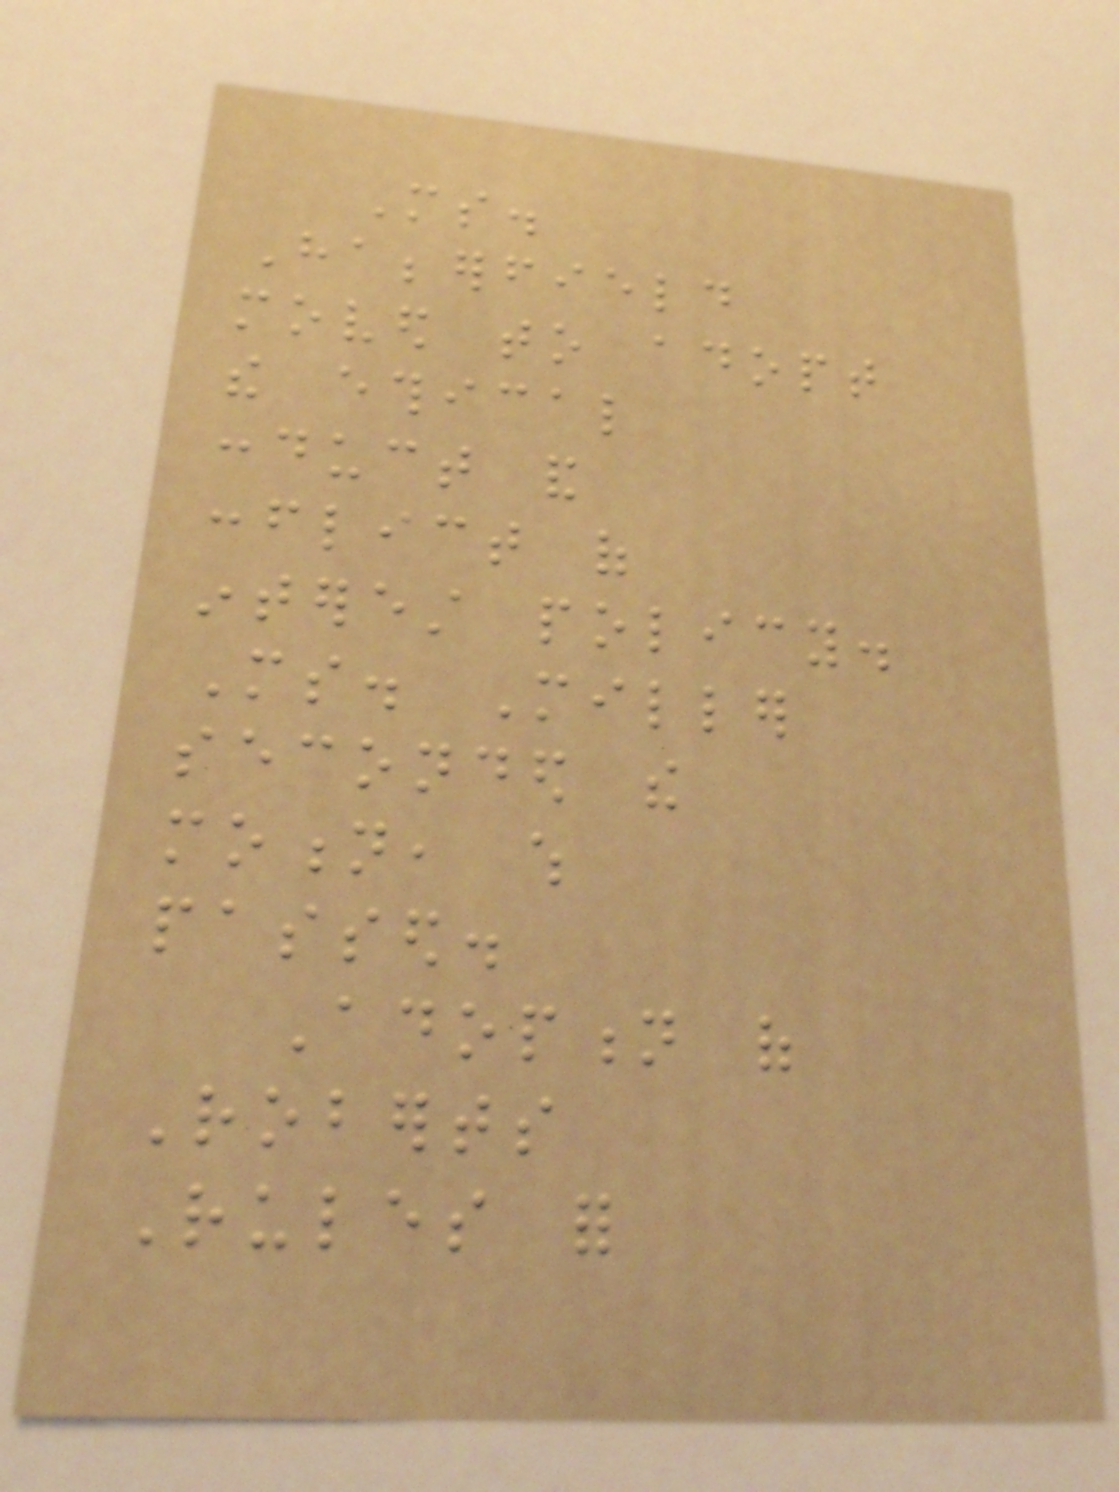Ms.
Habberfield
moved to adopt
the ethical
conduct and
conflict of
interest policy.
Ms. Miller
seconded the
motion, which
passed.
Adoption of
Roberts
Rules for
